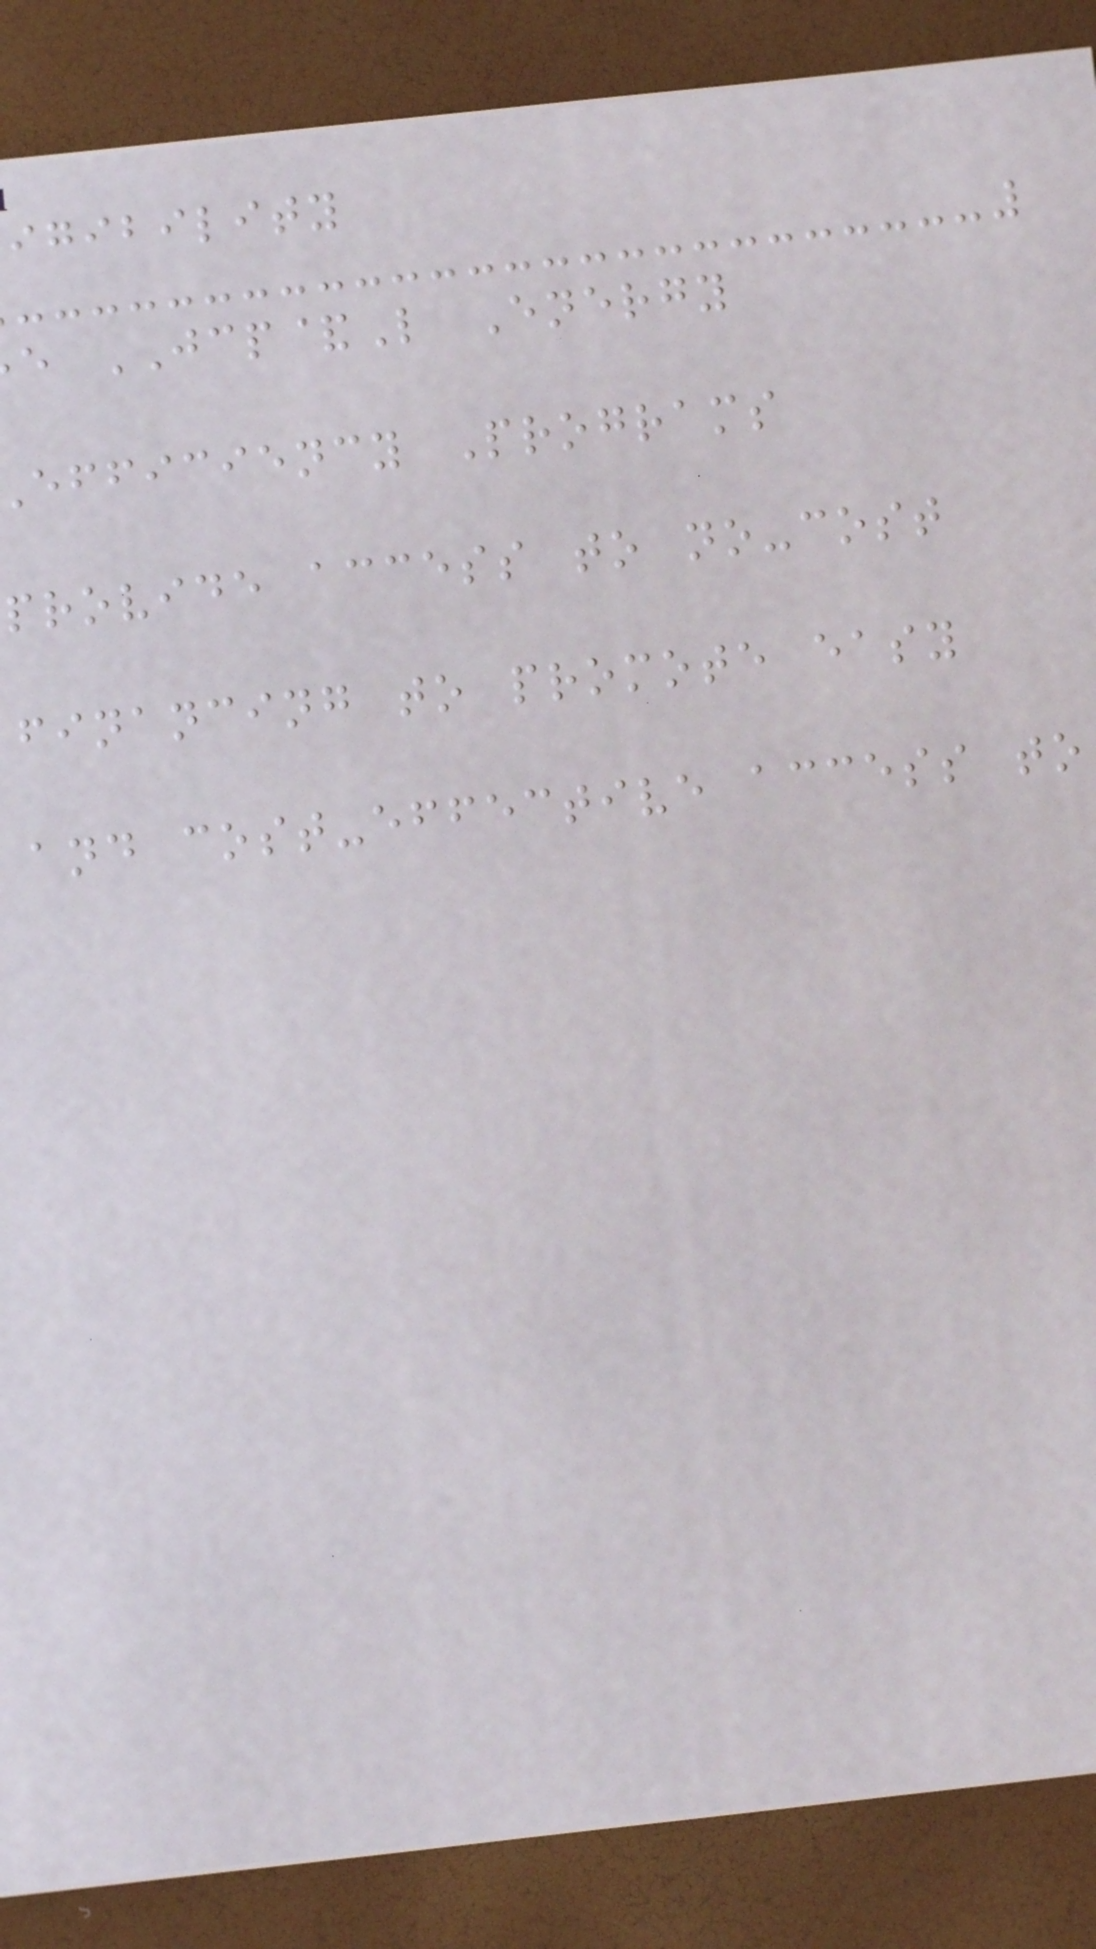igibility
e JCP&L Energy
efficiency Programs
provide access to no-cost
financing to promote easy
and cost-effective access to
